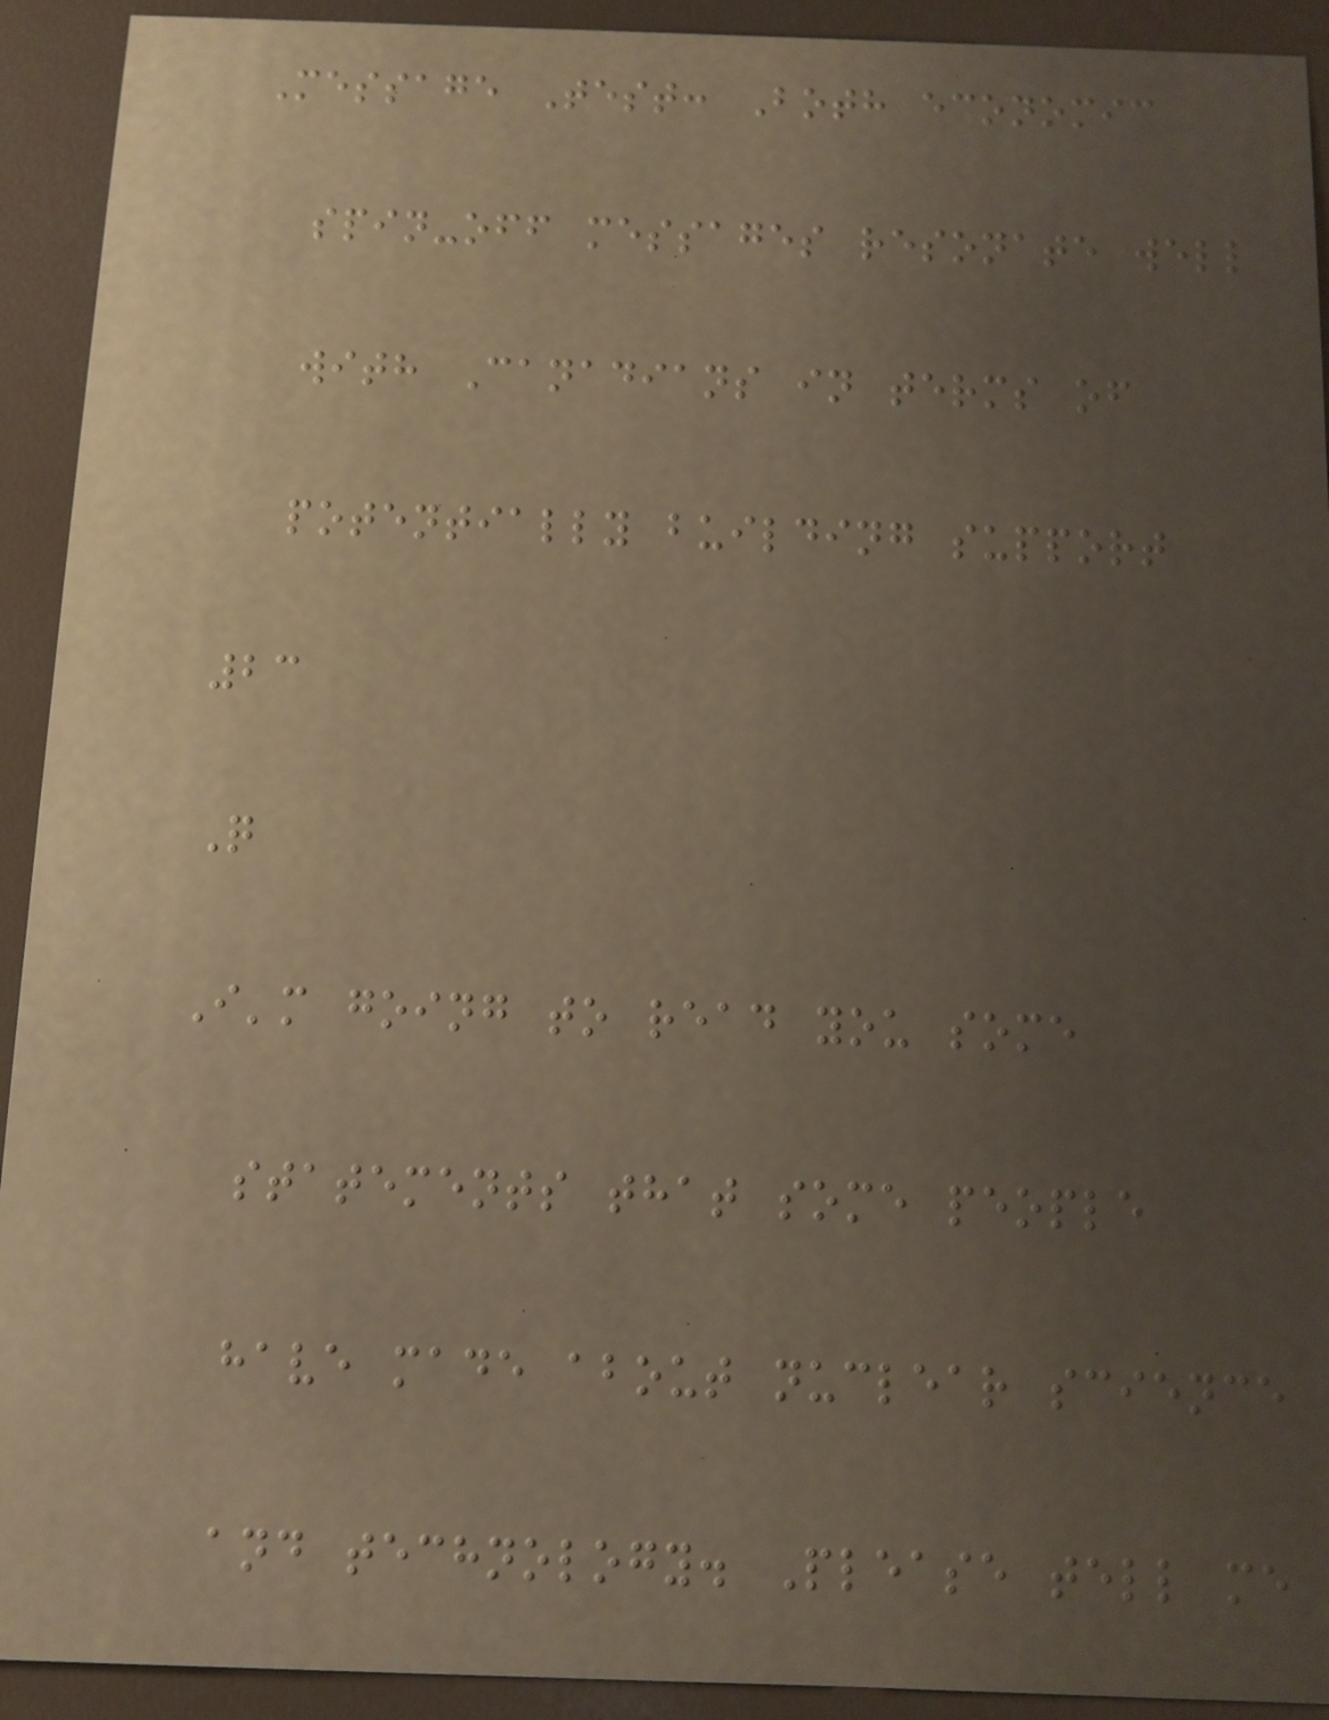Message Test: Both economic
spin-off messages resonate well
with Canadians in terms of
potentially building support
23
Q
I'm going to read you some
statements that some people
have made about nuclear science
and technology. Please tell me
